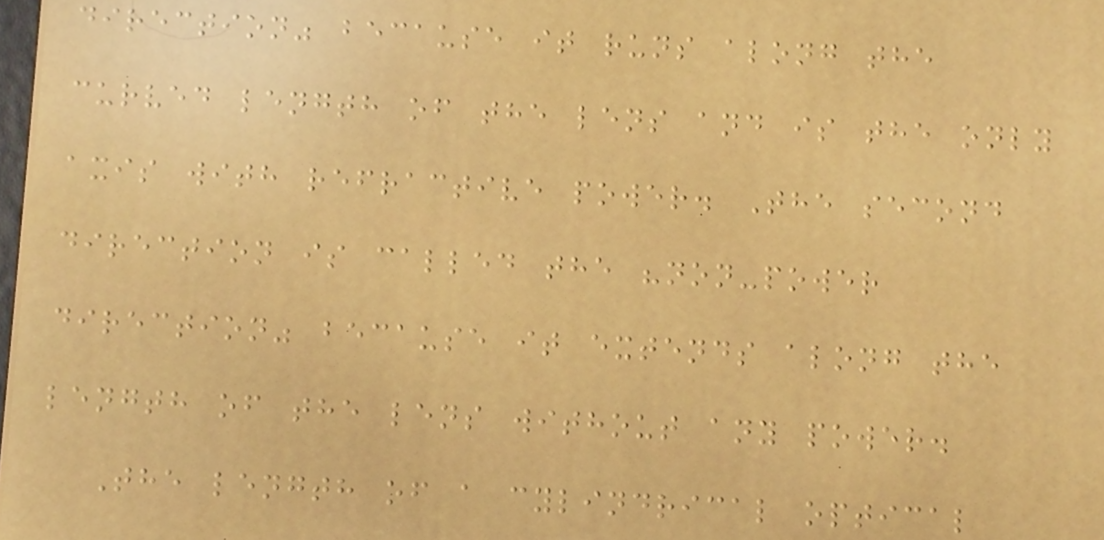direction" because it runs along the
curved length of the lens and is the only
axis with refractive power. The second
direction is called the "non-power
direction" because it extends along the
length of the lens without any power.
The length of a cylindrical optical
